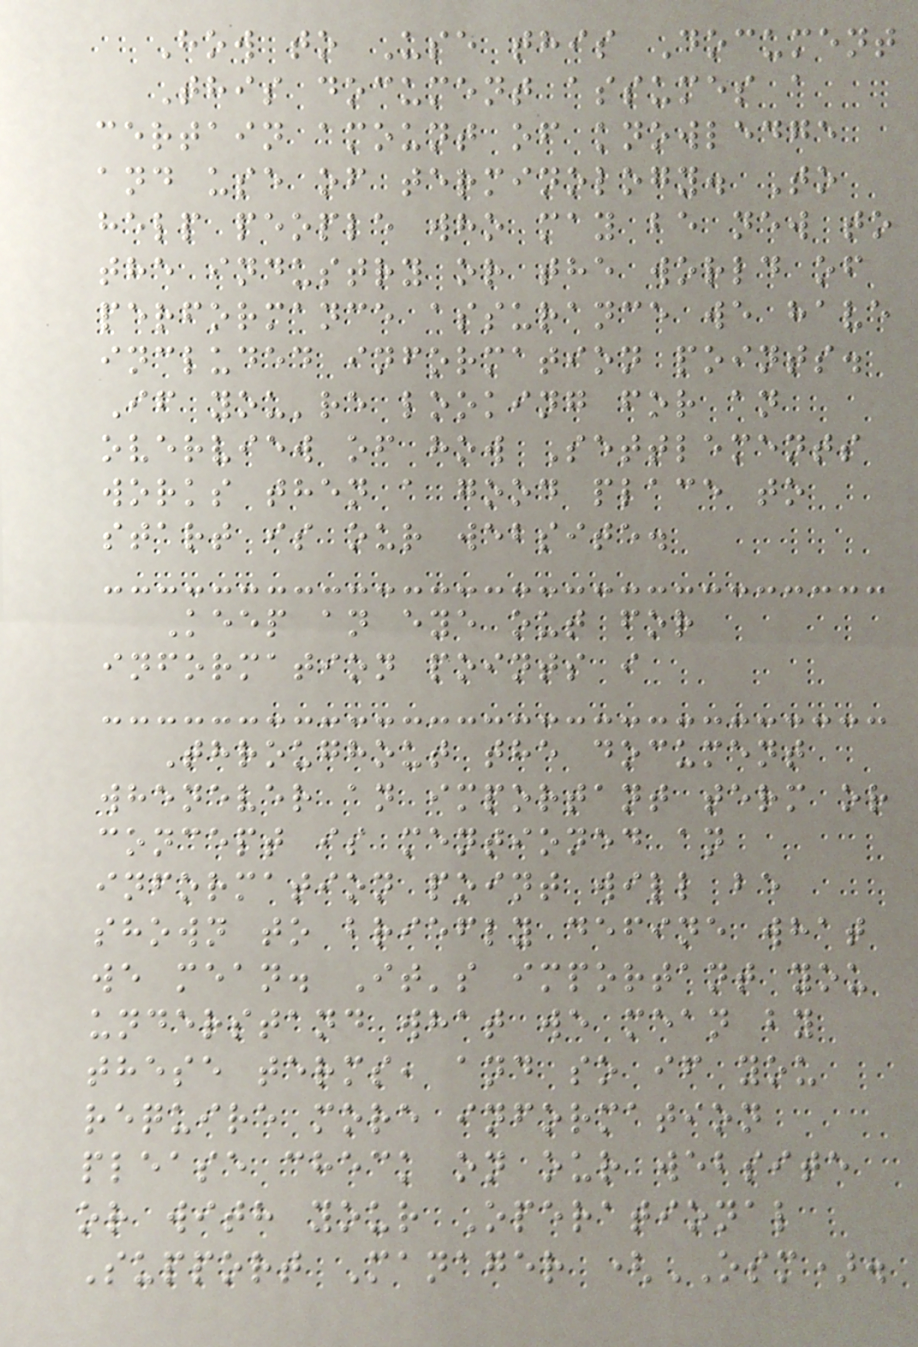How to Use this Document
This document assumes a
certain amount of knowledge
and use of terminology. To
help people who may be new to
the industry or the world of
performance assurance we have
included information points.
If you're looking for an
overview of how Settlements
works then a good place to
start is our website.
Keep an eye out for
information points i
Throughout the document
whenever an important term or
concept is mentioned an
information point will be
shown to briefly define what
we mean. It's important you
understand what we mean by
these terms, and so if you
require more information
please check on our website
or with your Operational
Support Manager (OSM).
